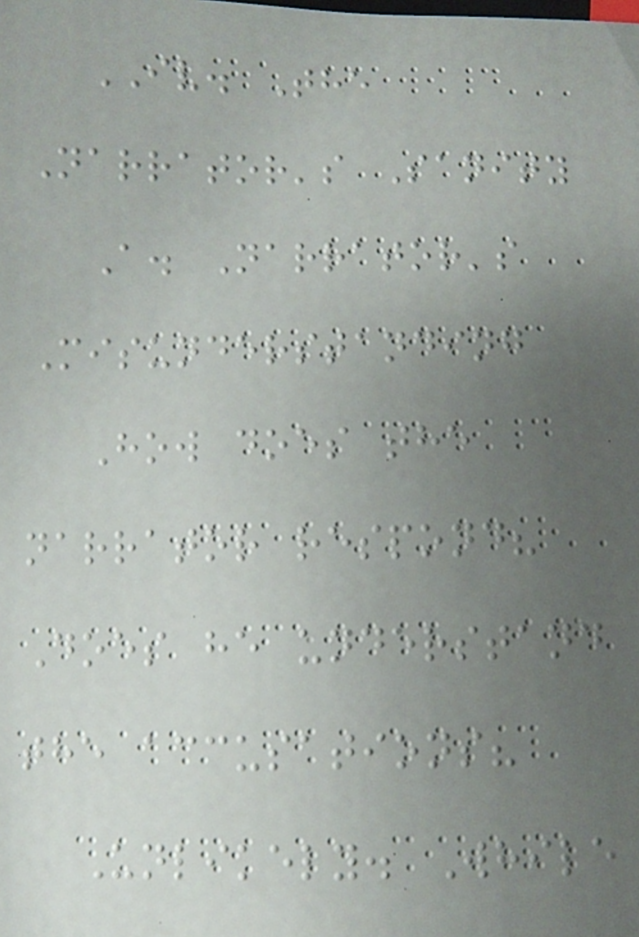IV. The
Narrator's Sanity
A. Narrator's
Misunderstanding
How does the
narrator respond?
Does he understand
the accusations?
Unlikely. While
